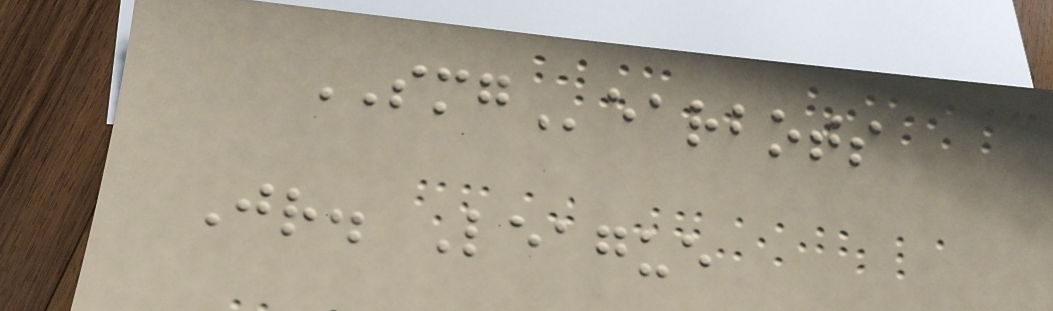SMGearbots
Jr. League
